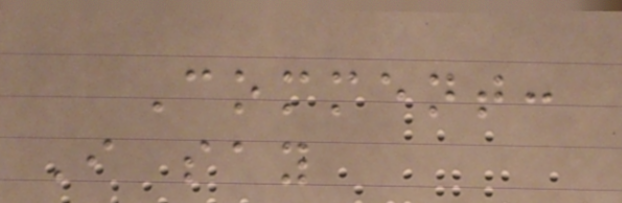Comment:
I say
